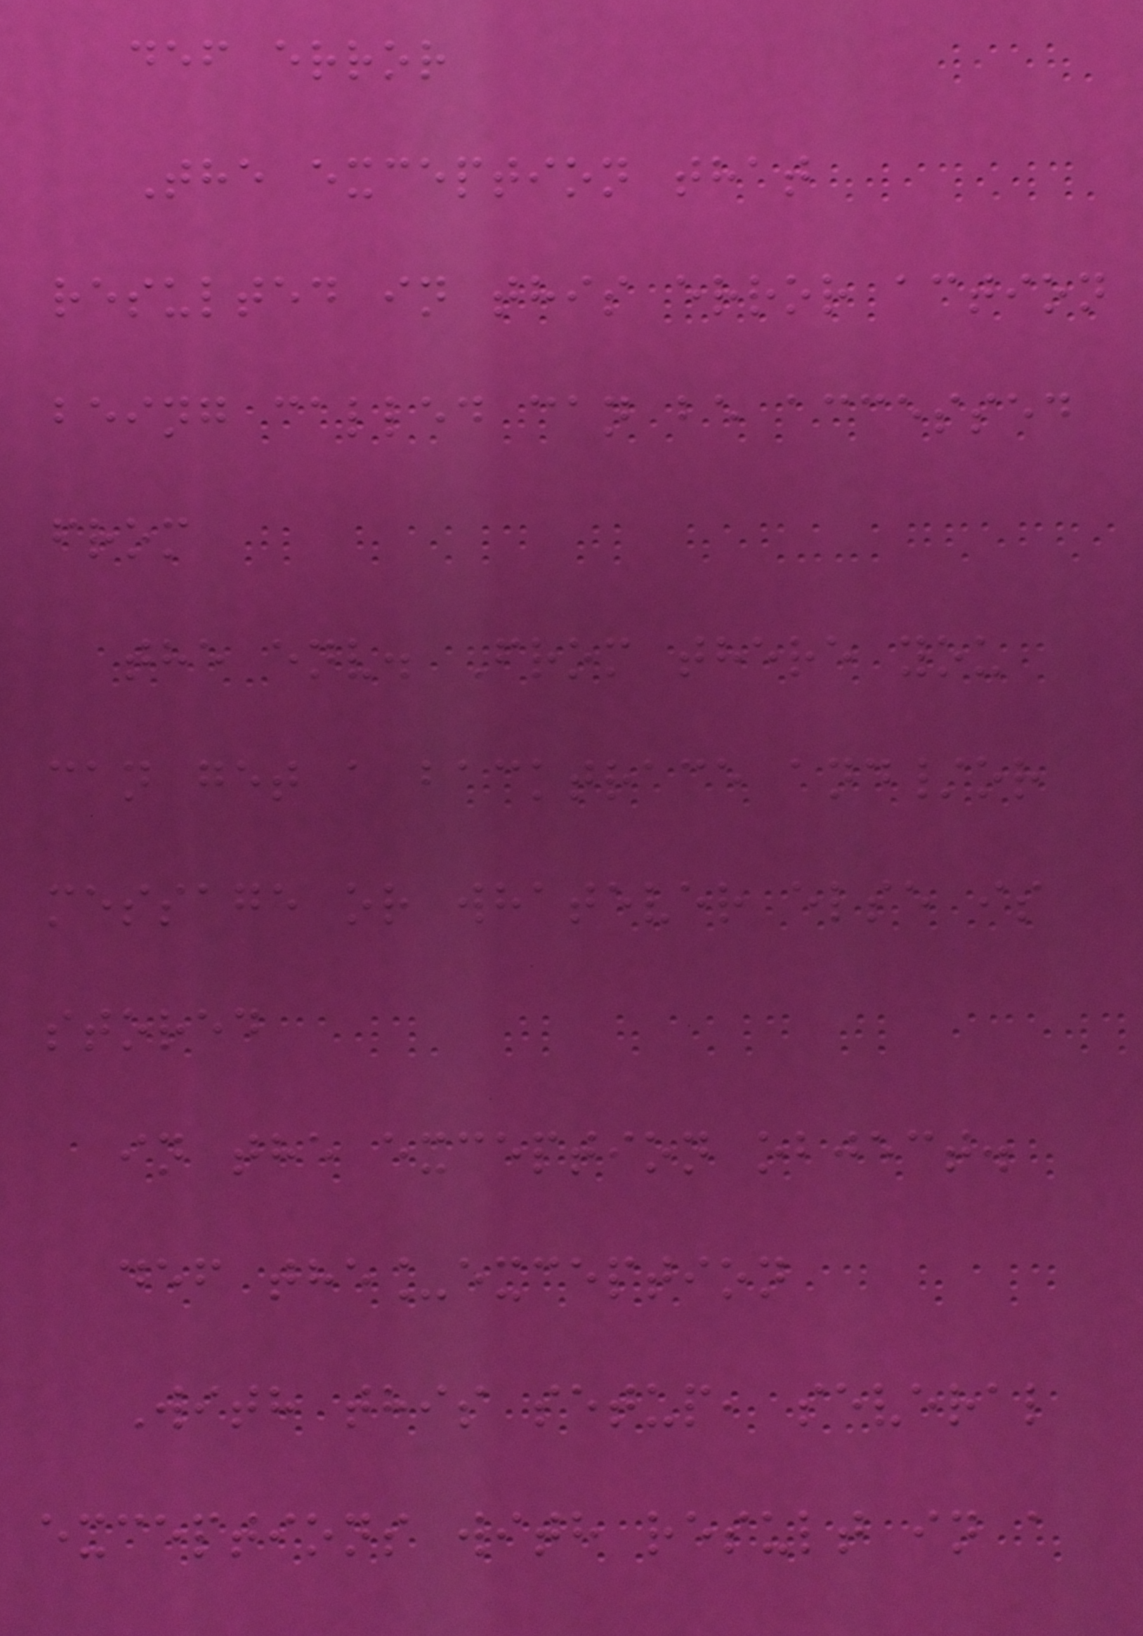def error
The exception that
resulted in this error action
being called can be accessed
from
the env. From there you
can get a backtrace and/or
message or whatever else is
stored
in the exception object.
def the_exception
With this setup, several
exceptions with result in a
